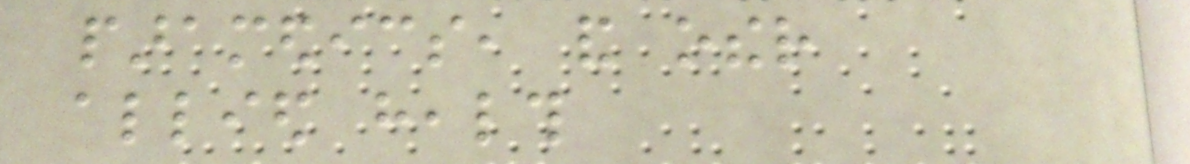paramedics, and other
allied health
